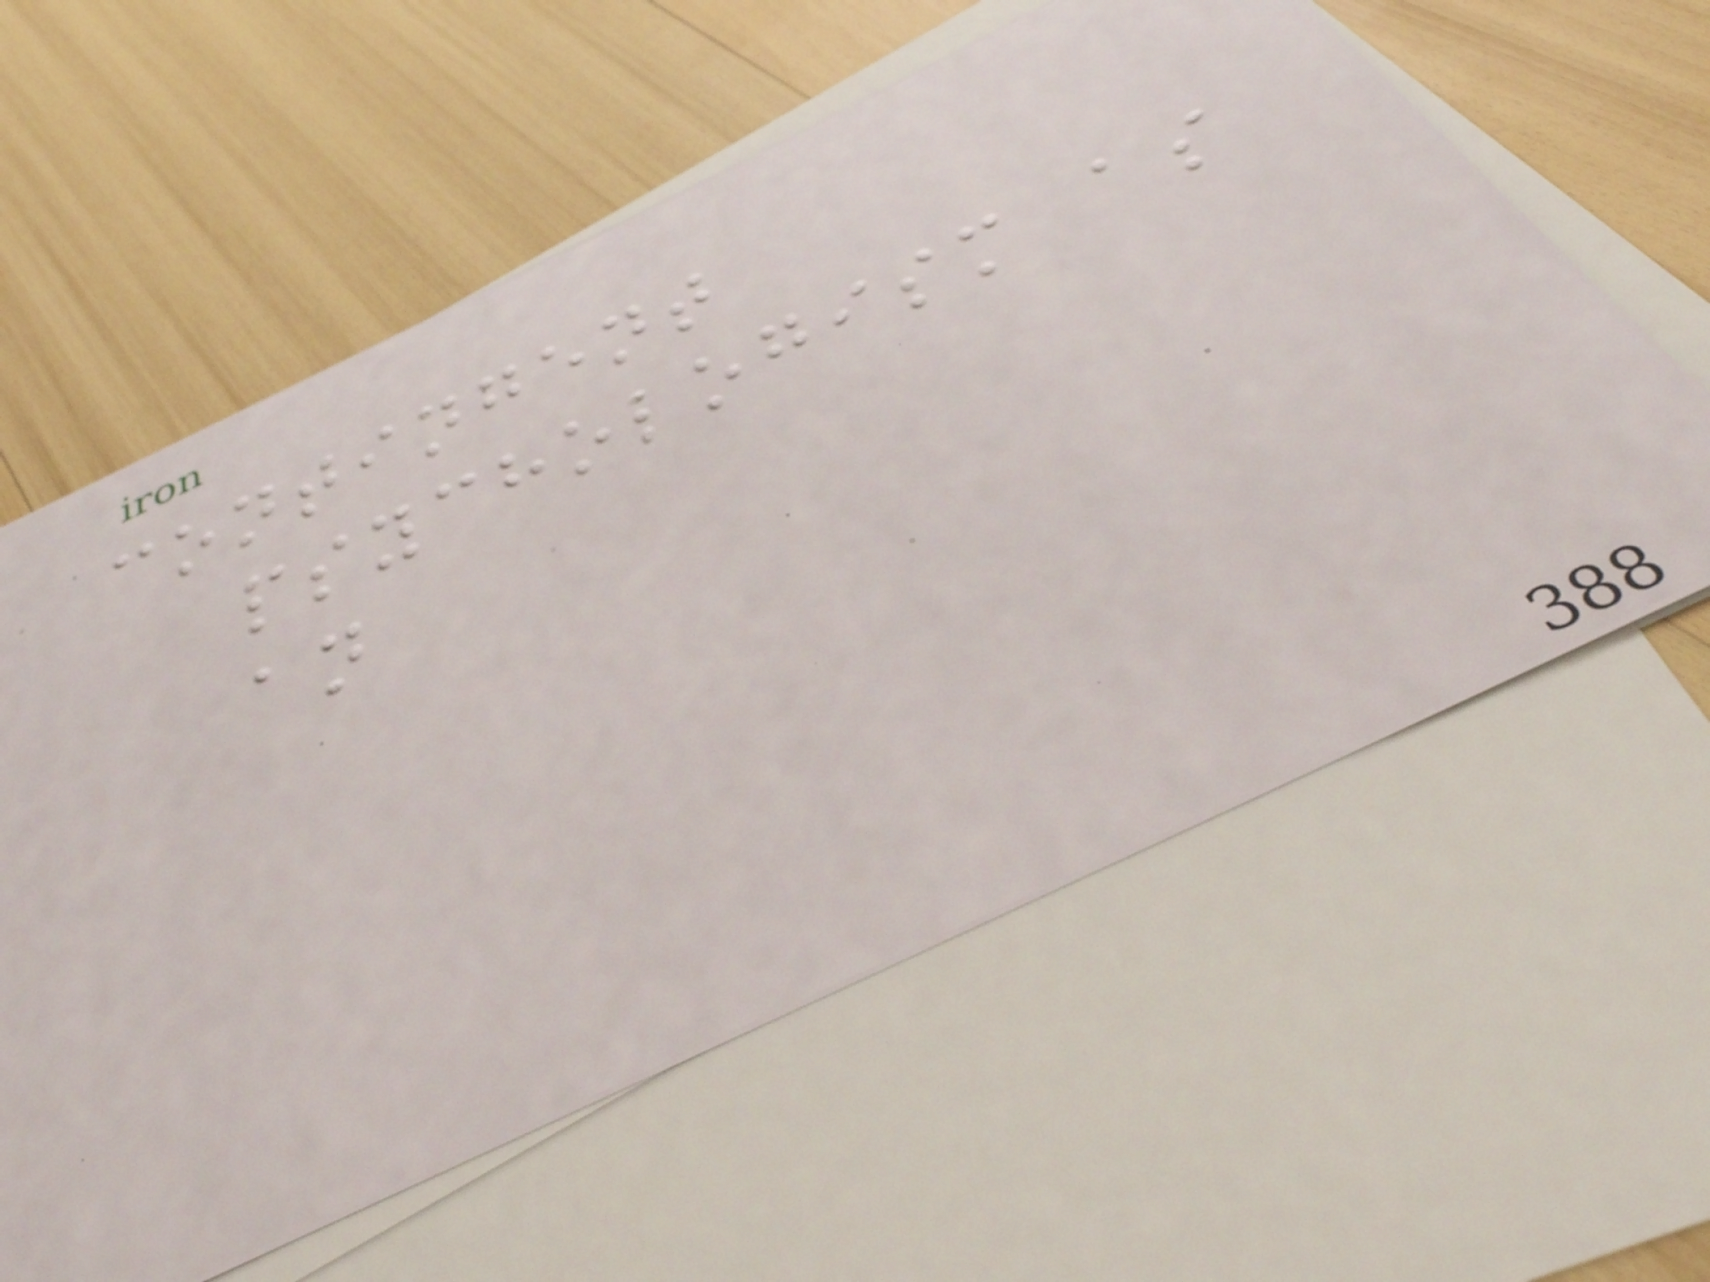contingent
psychologism as
an
